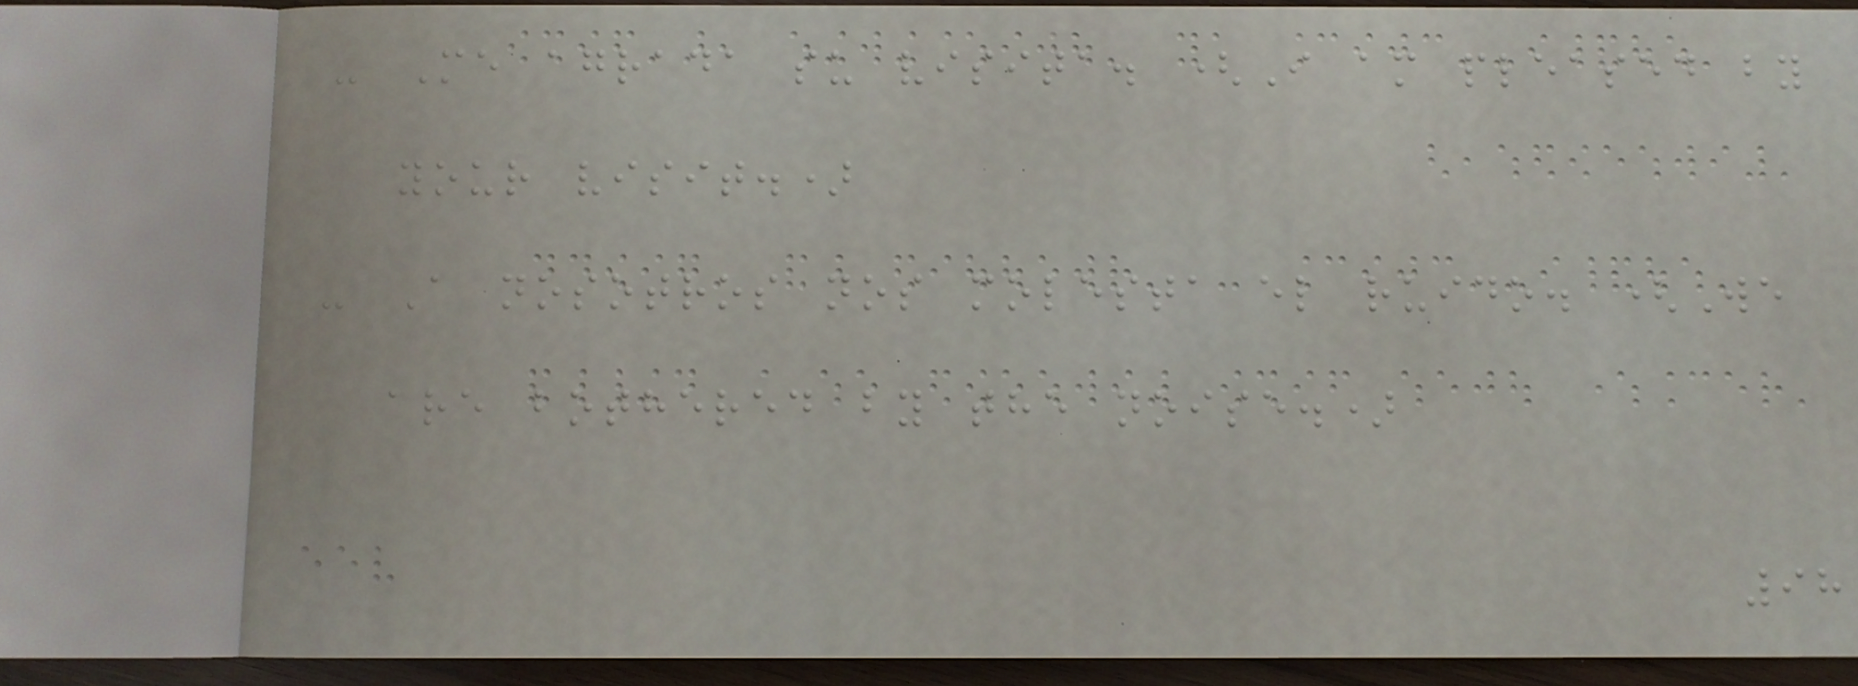- Me agrada su visita. (I am pleased by
your visit.)
- A nosotros nos molesta el ruido. (We
are bothered by the noise.)
98
